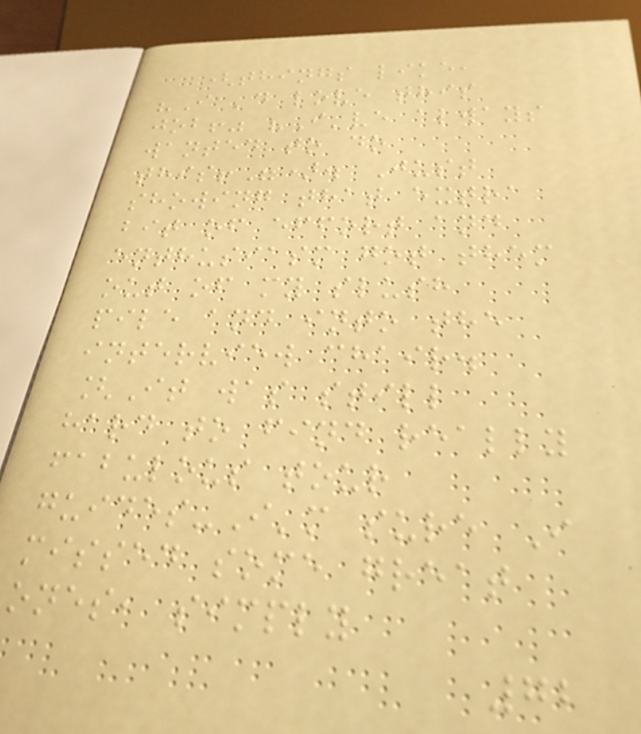(things like,
"I 'd love this
job!" "I've always
wanted to do
this!"). Just
showing that extra
bit of effort and
enthusiasm got them
out of my slush
pile and into the
interview chair.
[It was still
hard to find really
fabulous tour
guides-I'm sure I
missed some great
ones, simply
72
